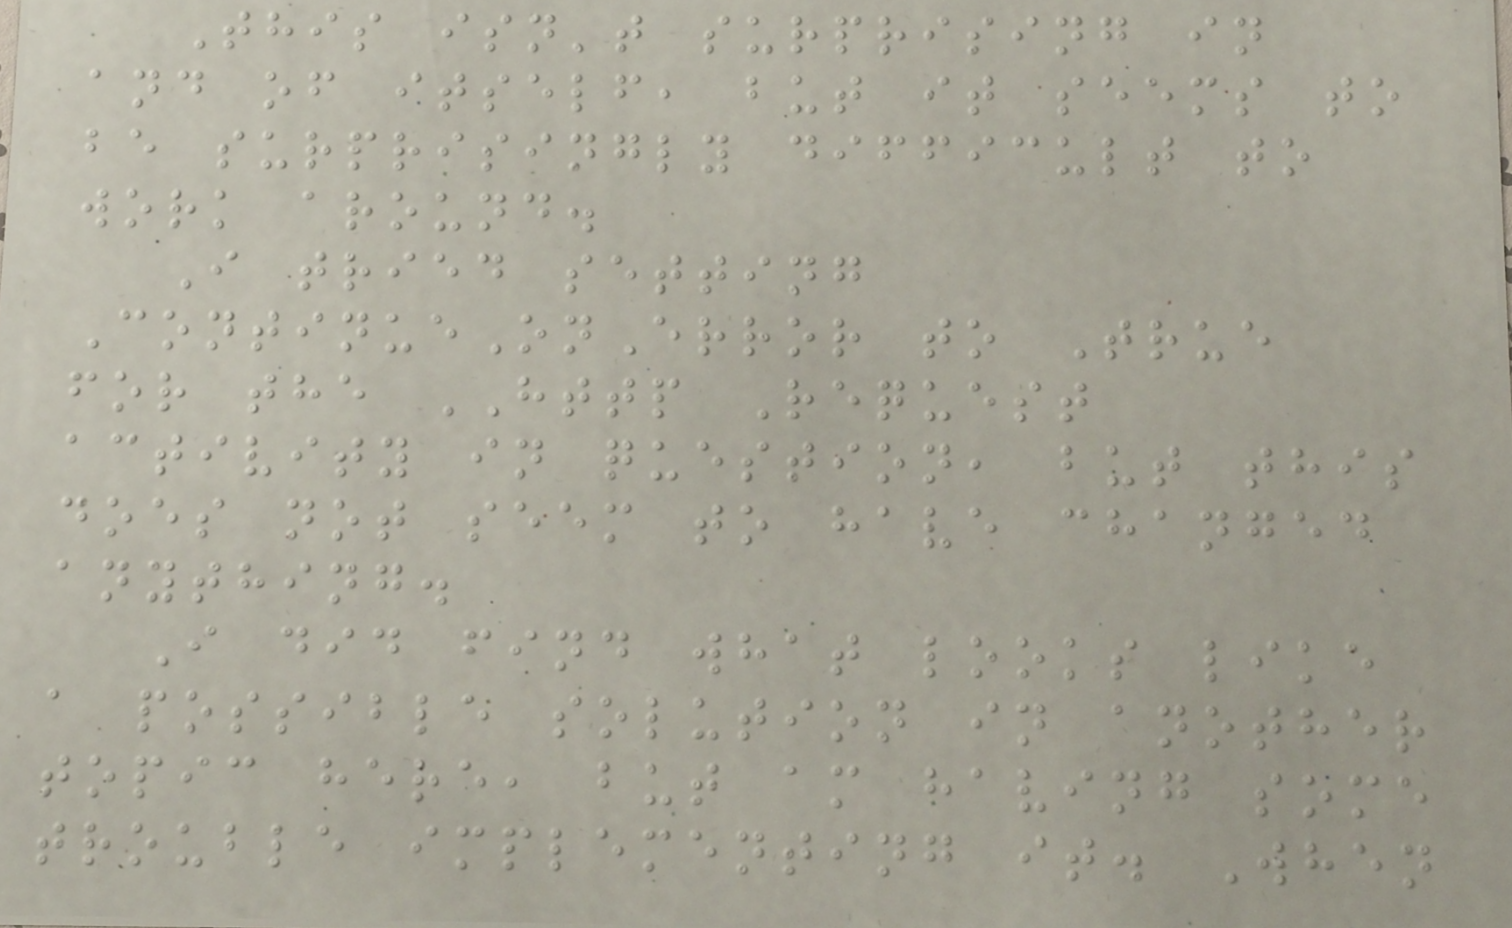This isn't surprising in
and of itself, but it seems to
be surprisingly difficult to
work around.
I tried setting
ContinueOnError to True
for the HTTP Request
activity in question, but this
does not seem to have changed
anything.
I did find what looks like
a possible solution in another
topic here, but am having some
trouble implementing it. When
